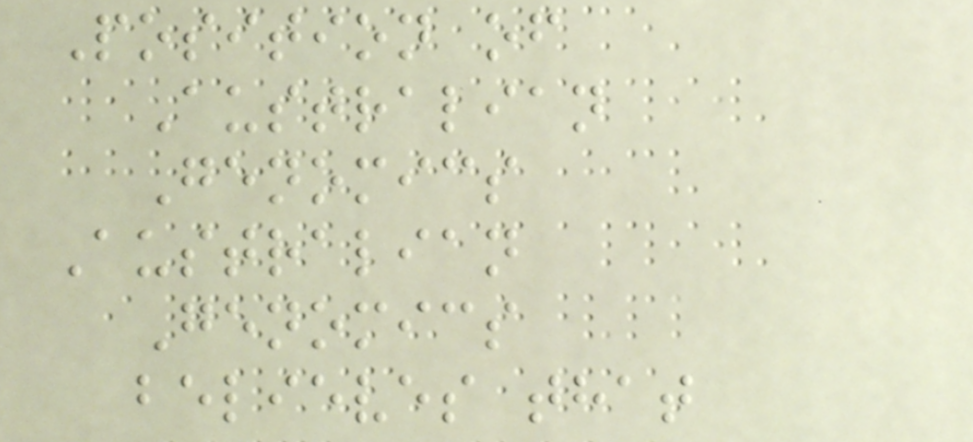Position of
Australian
Genomics
Australian
Genomics
believes that
